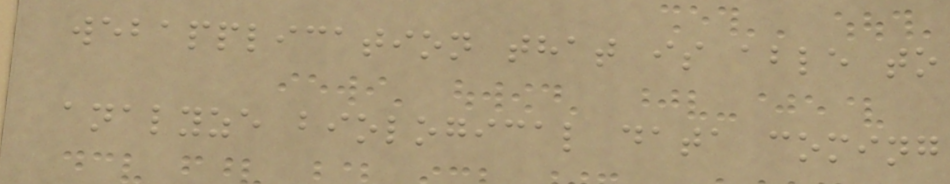webapplication that is able to
analyze biological data coming
